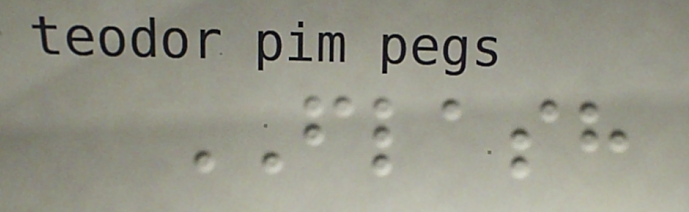FLASH
